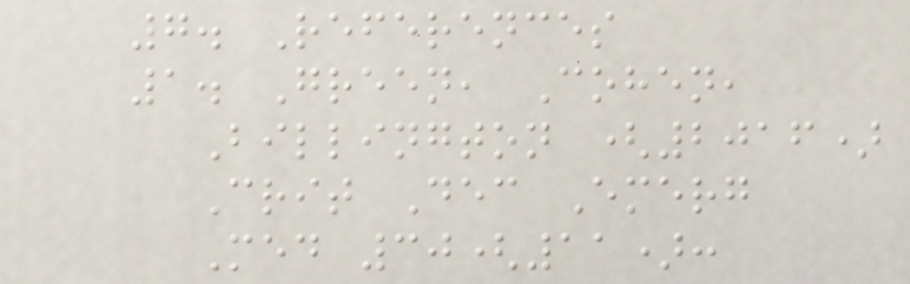7. References
1. Green, Cohen,
Billington (2016)
Crit Dec Emerg
Med 30(11):
